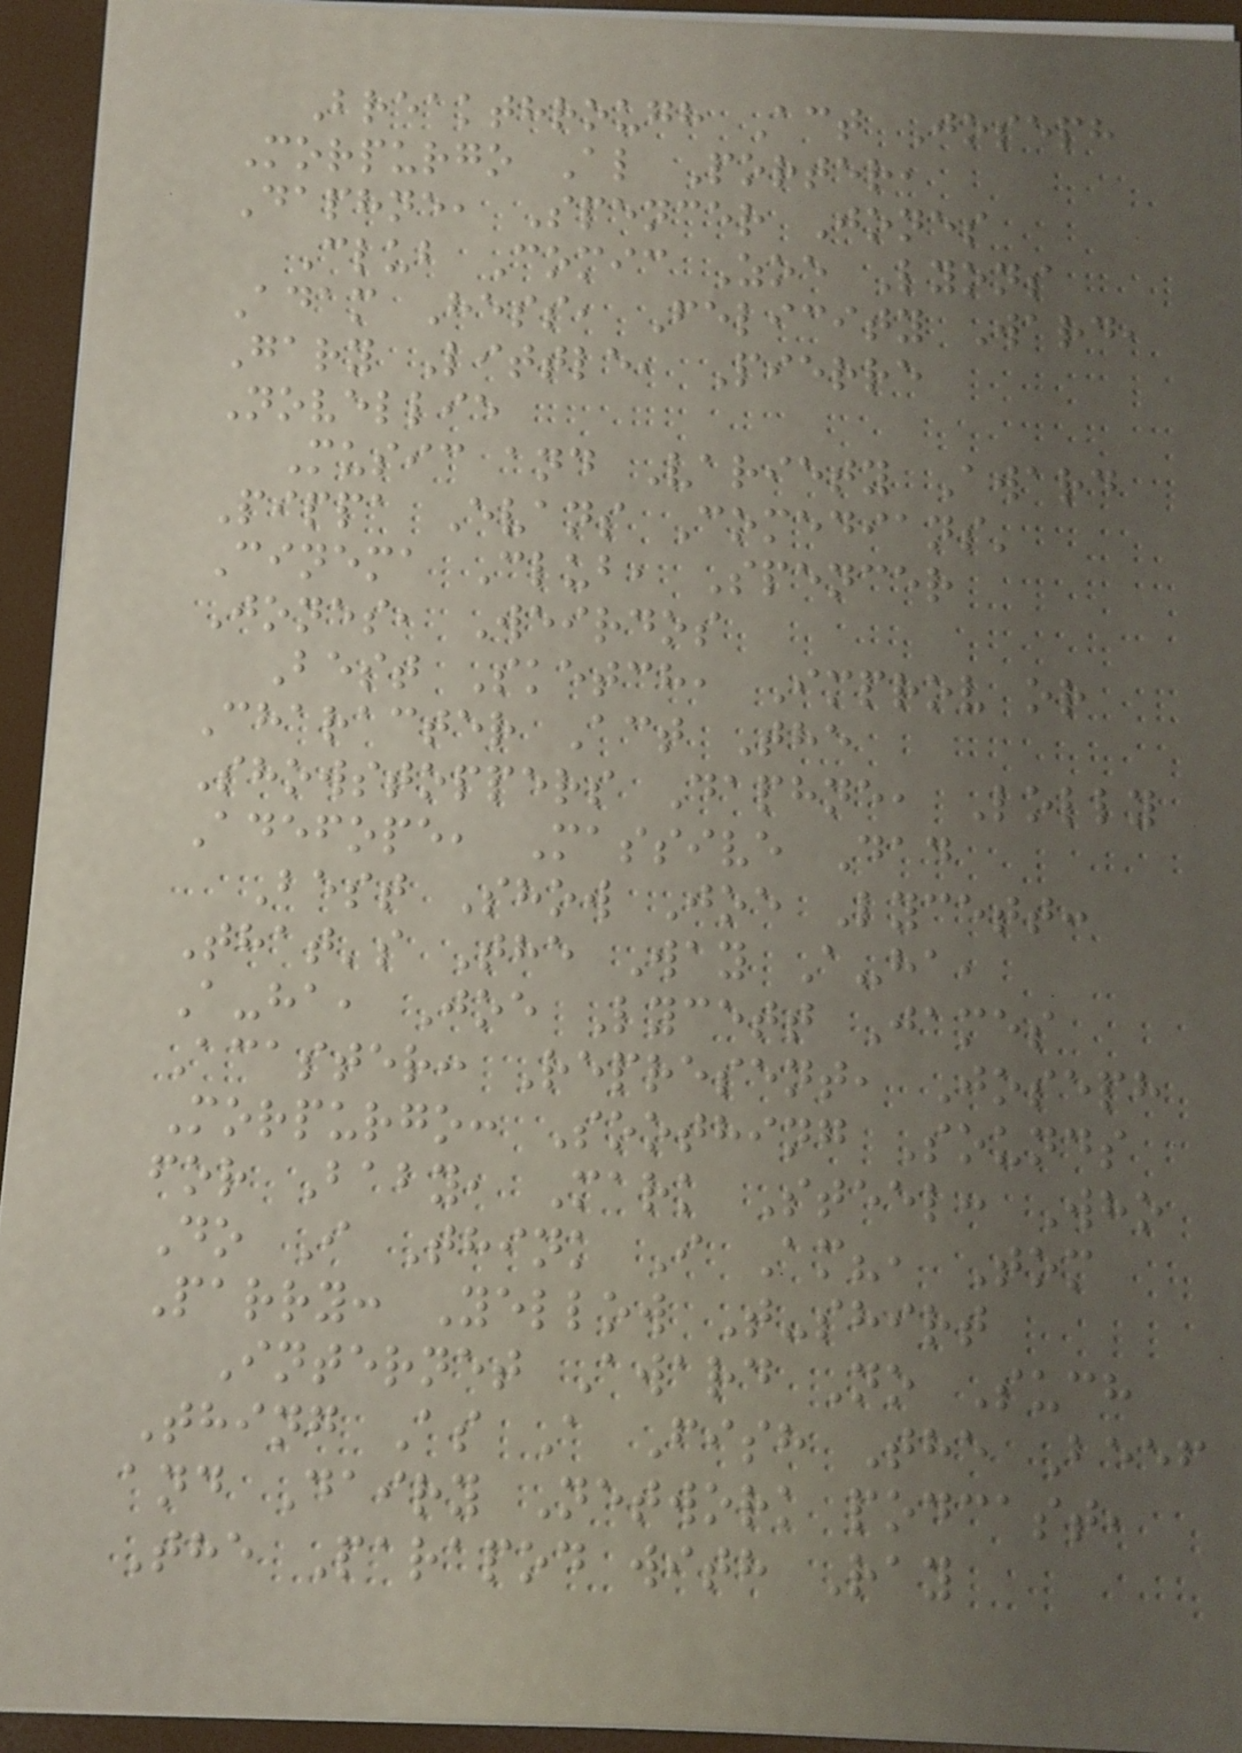Breakthrough Act Joseph
Morpurgo Al Porter,
Daphne, Spencer Jones
Club Comic Zoe Lyons
Adam Hess, Felicity Ward,
Gary Little, Pierre
Novellie
Music and Variety Award
Pippa Evans Comedians'
Cinema Club, Spencer
Jones, Weirdos
Best Sketch, Improv or
Character Act The
Showstoppers Daphne, Lolly
Adefope, Massive Dad
Best Show Joe Lycett:
That's The Way A-ha,
A-ha, Joe Lycett James
Acaster: Represent, Joseph
Morpurgo: Soothing Sounds
for Baby, Mark Steel: Who
Do I Think I Am?, Tom
Parry: Yellow T-shirt
Internet Award No Such
Thing As A Fish The Beef
and Dairy Network podcast,
The Parapod with Ray
